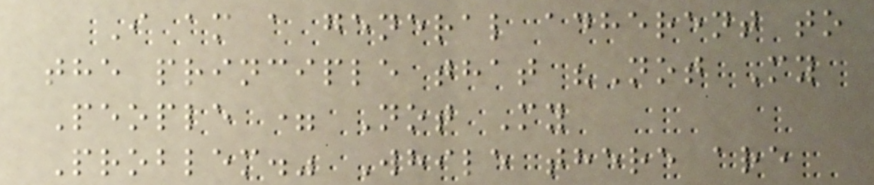I am a general adherent to
the principle that "Not My
People = Not My
Problem." While there are
